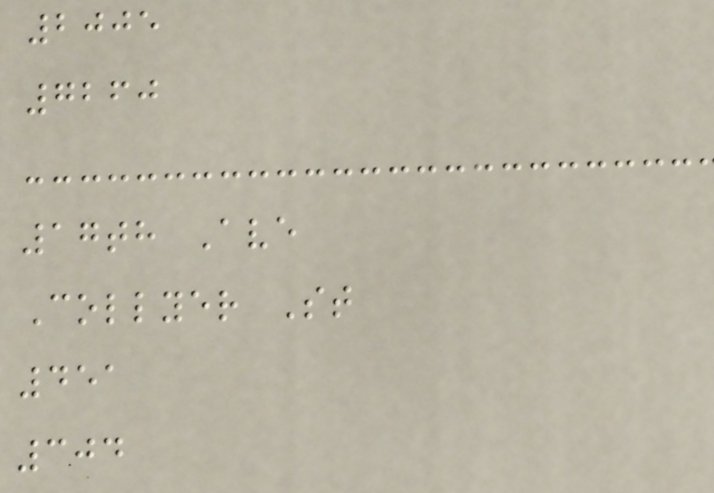2005
7260
17th Ave
Collyer St
451
304
